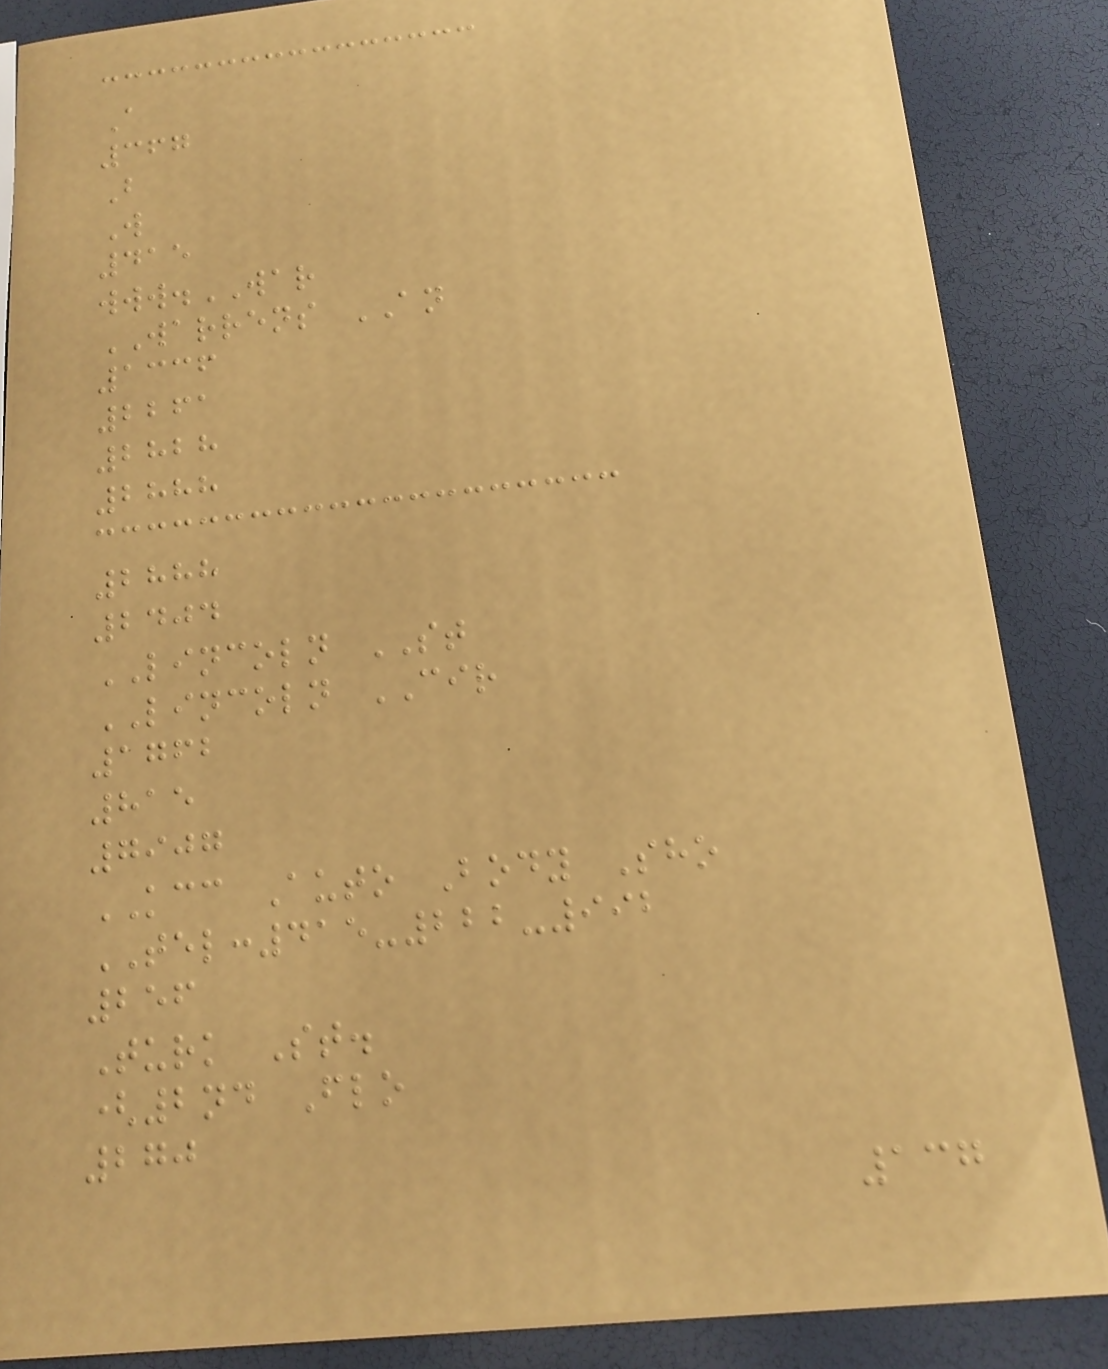A
367
B
W
415
www.WAR
WARRENS AN
1336
2261
2828
2888
2888
2404
LINCOLN ST
LINCOLN CIR
1762
815
7907
KCC Auto Body Sho
TEL:415-222-992
256
Turk St.
(2nd Flo
270
137
